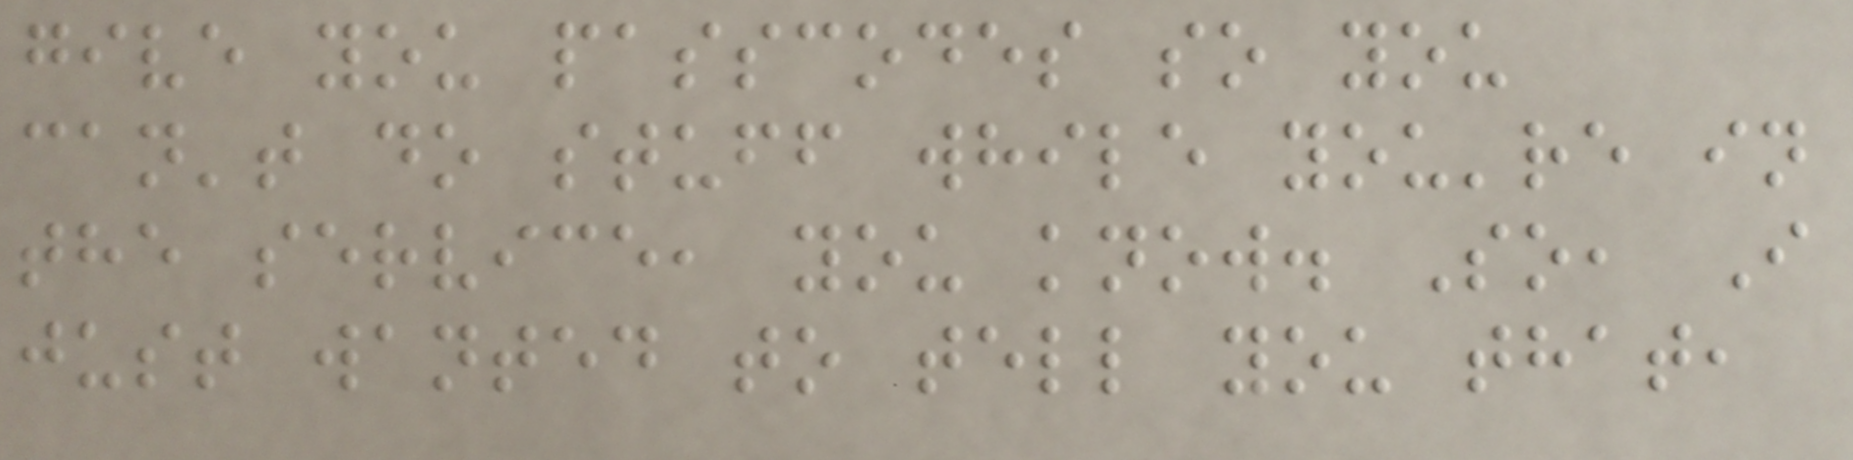give you passcodes so you
can't do stuff while you're in
the service, you know. So, I
just wanted to tell you that,
